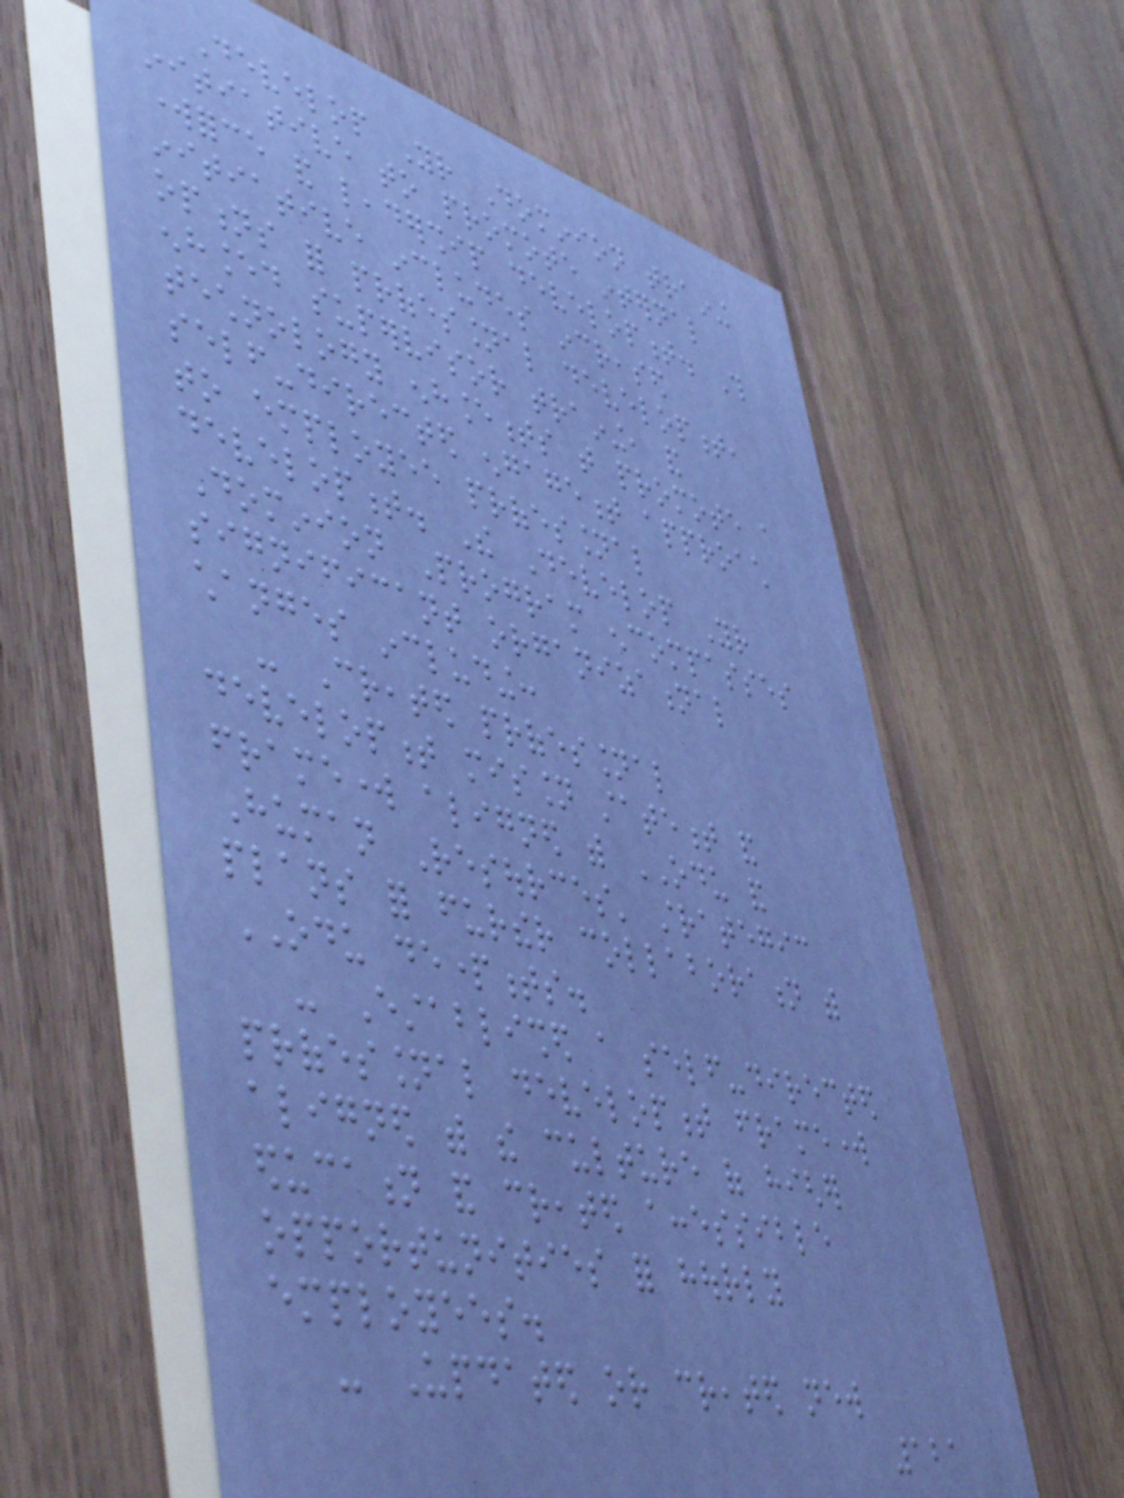Develop Your Dominion training
initiative to promote internal
workforce and leadership development. This
initiative includes increased
options for professional development,
enhanced supervisor training, and
technology enhancements that promote a
self-directed engagement approach
to employee professional
development. The Develop Your
Dominion Program encompasses
significant organizational
changes including:
- Created professional
development mission statement and
framework aligned with ODU and
Human Resources' strategic
plans for further collaboration with
ODU departments.
- Established a self-directed
professional development framework
aligned with the culture of higher
education and created accessible
opportunities for hourly
employees.
- Updated or created new
121
